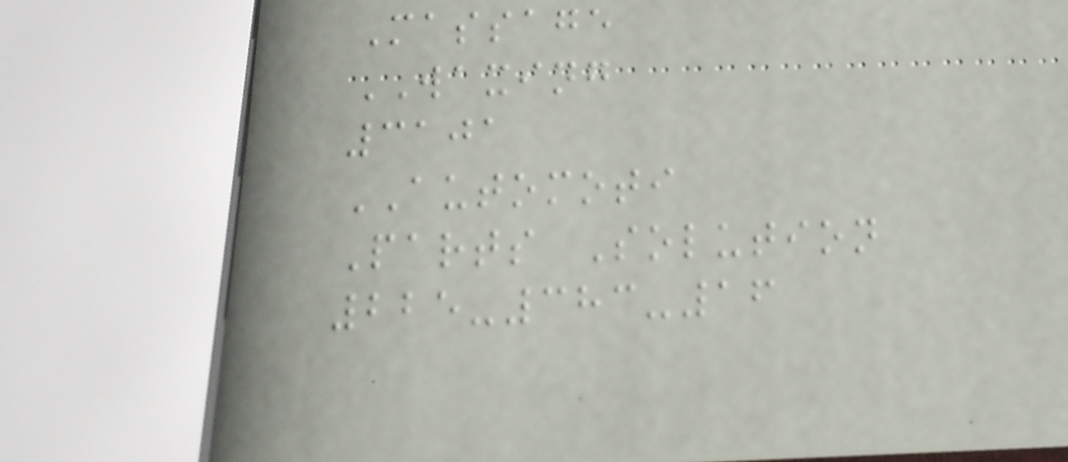Massage
WAXING
3101
AUTOMOTI
Parts Solution
225-383-16
